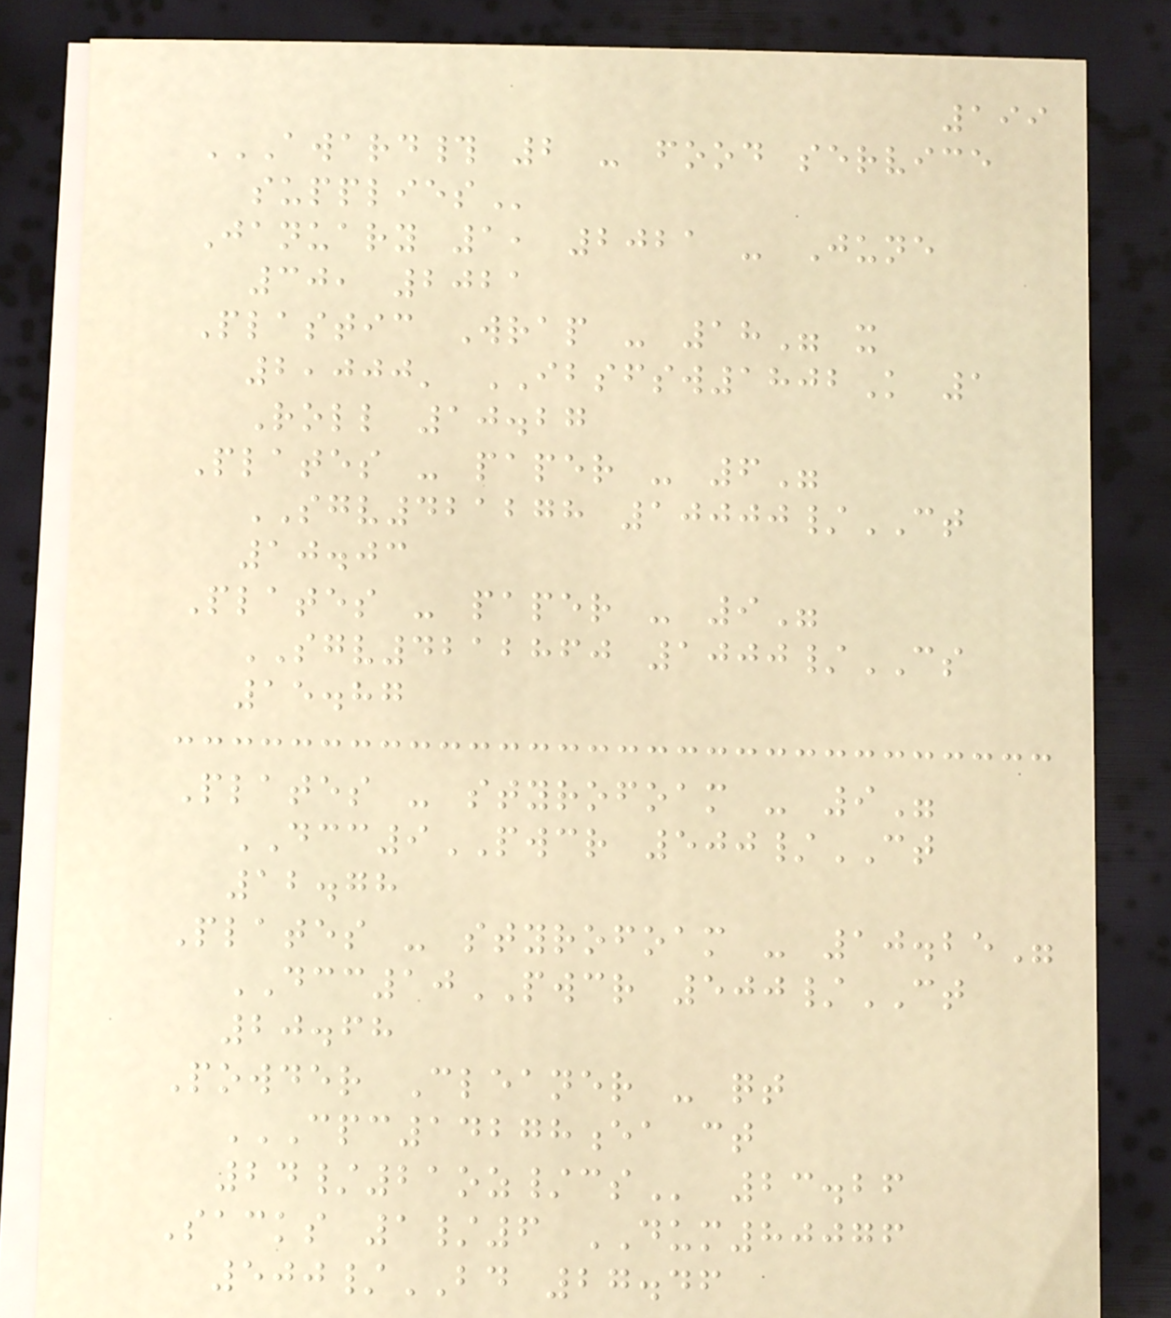199
AWARD# 2 - FOOD SERVICE
SUPPLIES
January 1, 2021 - June
30, 2021
Plastic Wrap - 18" x
2,000' IBSFSW1802K 1
Roll 10.27
Plates - paper - 6"
SGV421278 10000/CT
10.03
Plates - paper - 9"
SGV4212860 1000/CS
15.87
Plates - styrofoam - 9"
DCC9PWCR 500/CT
12.78
Plates - styrofoam - 10.25"
DCC10PWCR 500/CT
20.68
Powder Cleaner - qt
CPC14278EA CT
24/21OZ/CS 23.26
Sacks 1/6 DUM80076
500/BD 27.46
